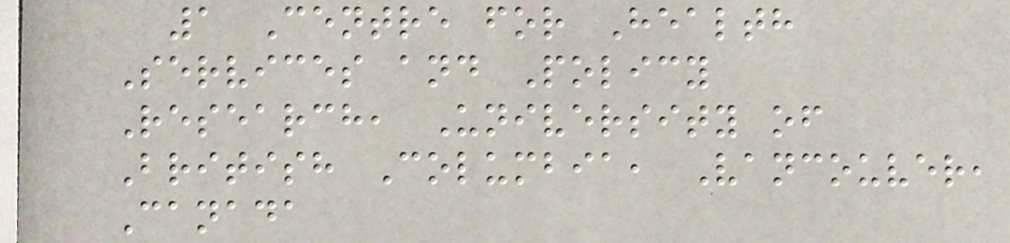1 Centre for Health
Services and Policy
Research, University of
British Columbia, Vancouver,
Canada
